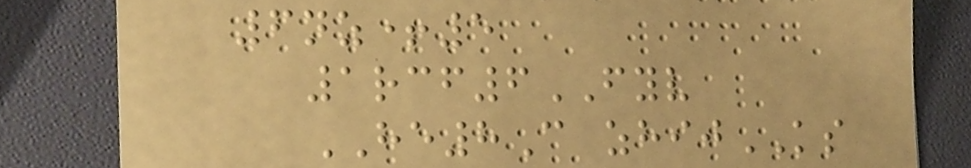6nz+5
1rcf6FYV
HE8C zhijKS
